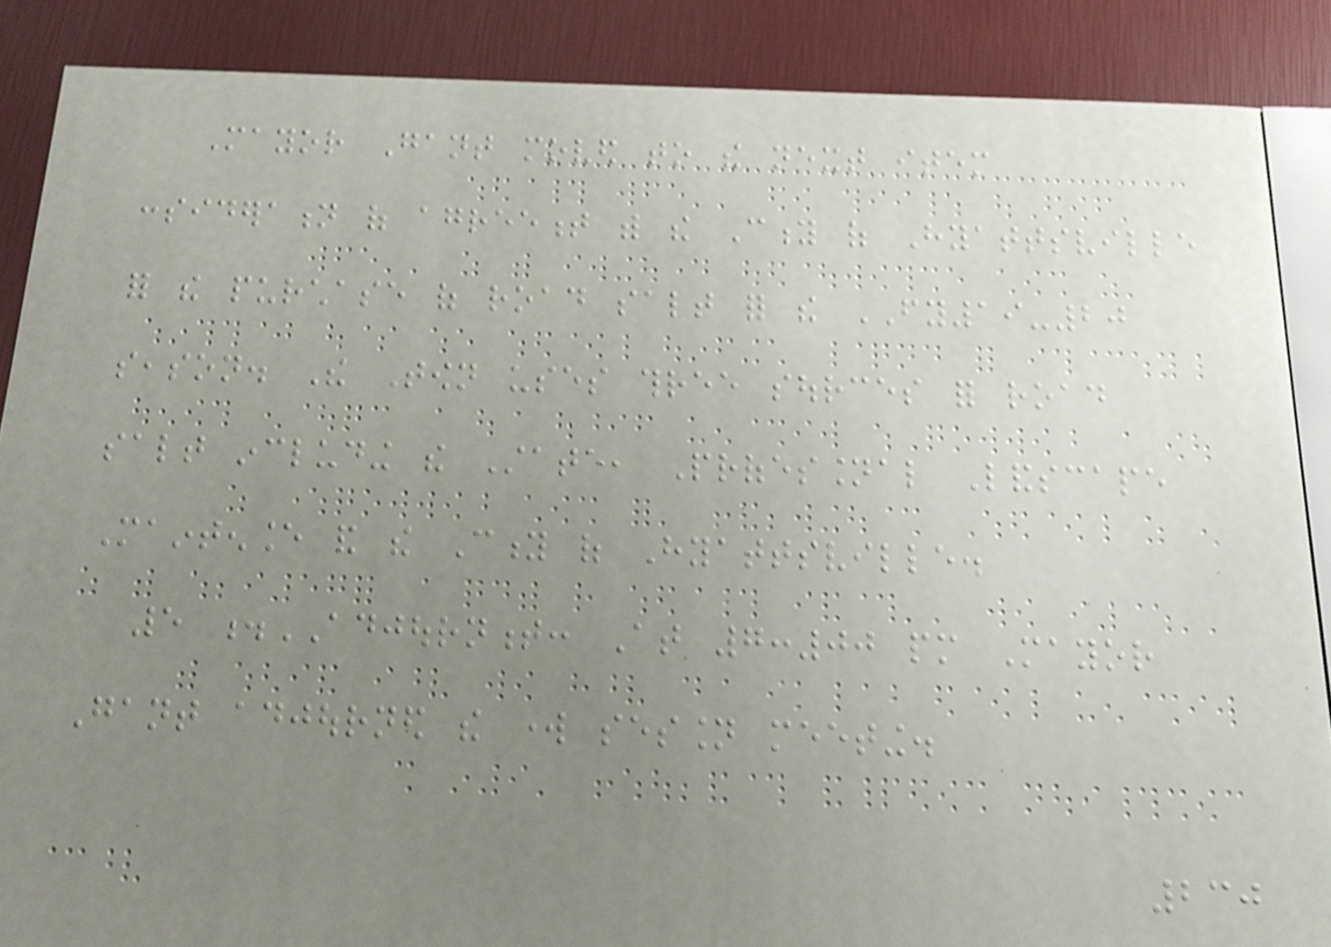Mayor Gant moved to the next item
consideration of agreement with the City of Hyattsville
for the purchase of road salt for the FY19-20
season. The Town uses three sources for road
salt including the State, Professional Landscape
Maintenance and the City of Hyattsville.
5 .ADJOURNMENT: At 7:00 pm Mayor
Gant adjourned the work session meeting.
230
